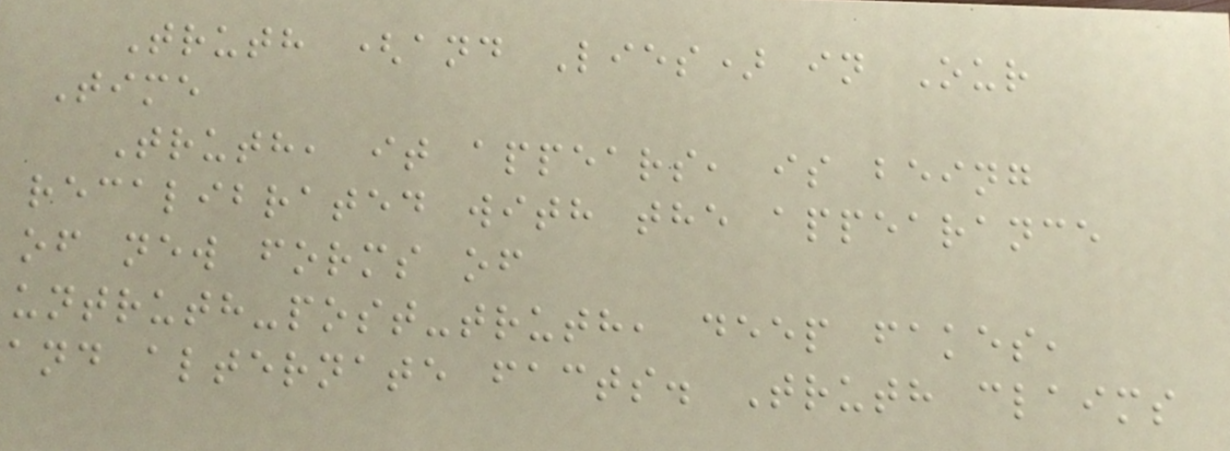Truth (and Lies) in Our
Time
Truth, it appears, is being
recalibrated with the appearance
of new forms of
untruth-post-truth, deep fakes,
and alternate facts. Truth claims
